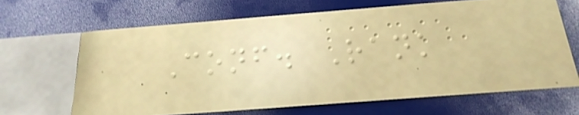Conf. Rank
